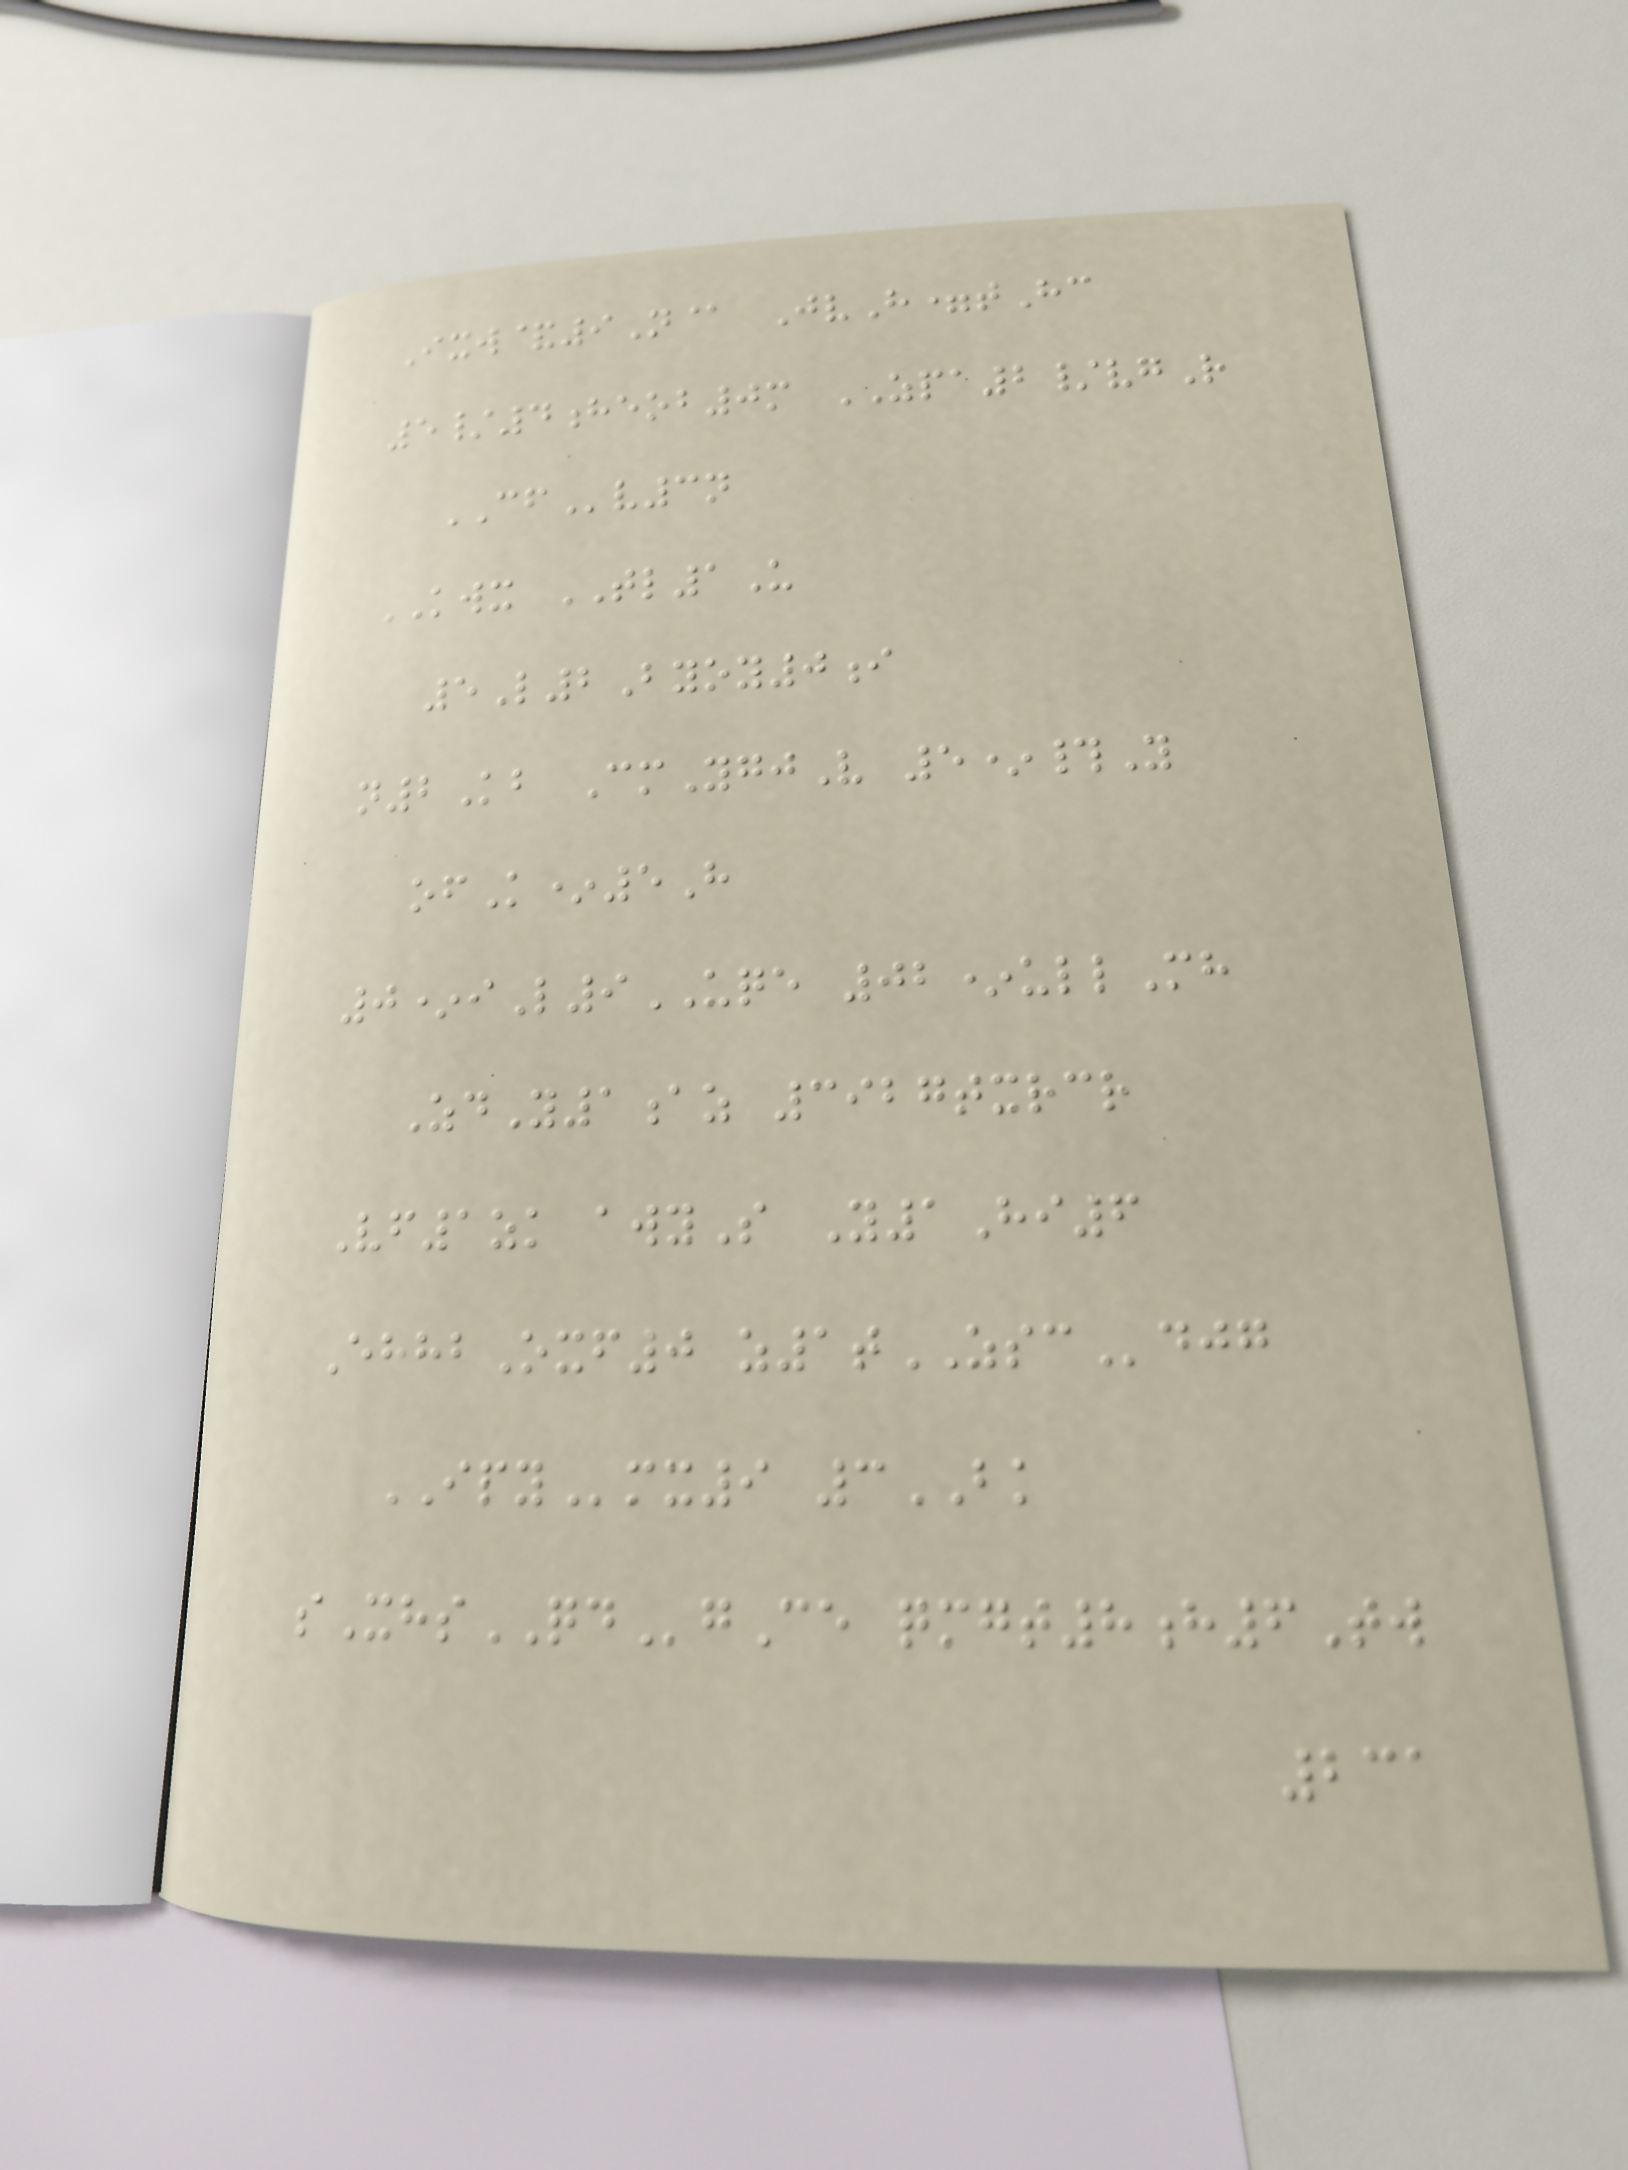Ixw&9N@ JvH=tHc
5/4heob0m ZPA2/vgR
CFv3n
KWX TL1U
5L2Byoy0i
n2Kb CmYgjV 5*#Y
ofK*5H
0*iL9UQE 02*ullMh
ZdY1az 3927txrcr
Vf1zk awyS Y1Hi6
EhhbOxf0 z1tZSCdjg
IPYmx9 3BK
sXhsQDgCe qmgt8h6Tw
231
